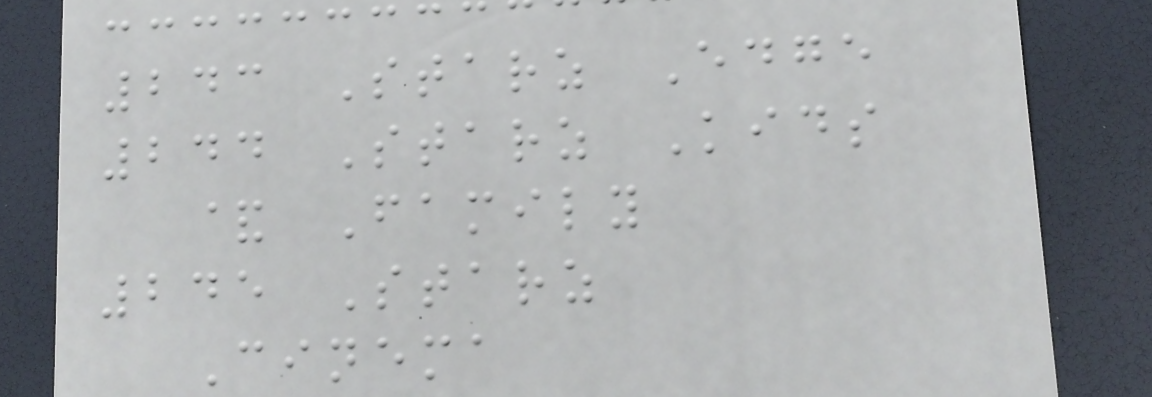243 Starz Edge
244 Starz Kids
& Family
245 Starz
Cinema
